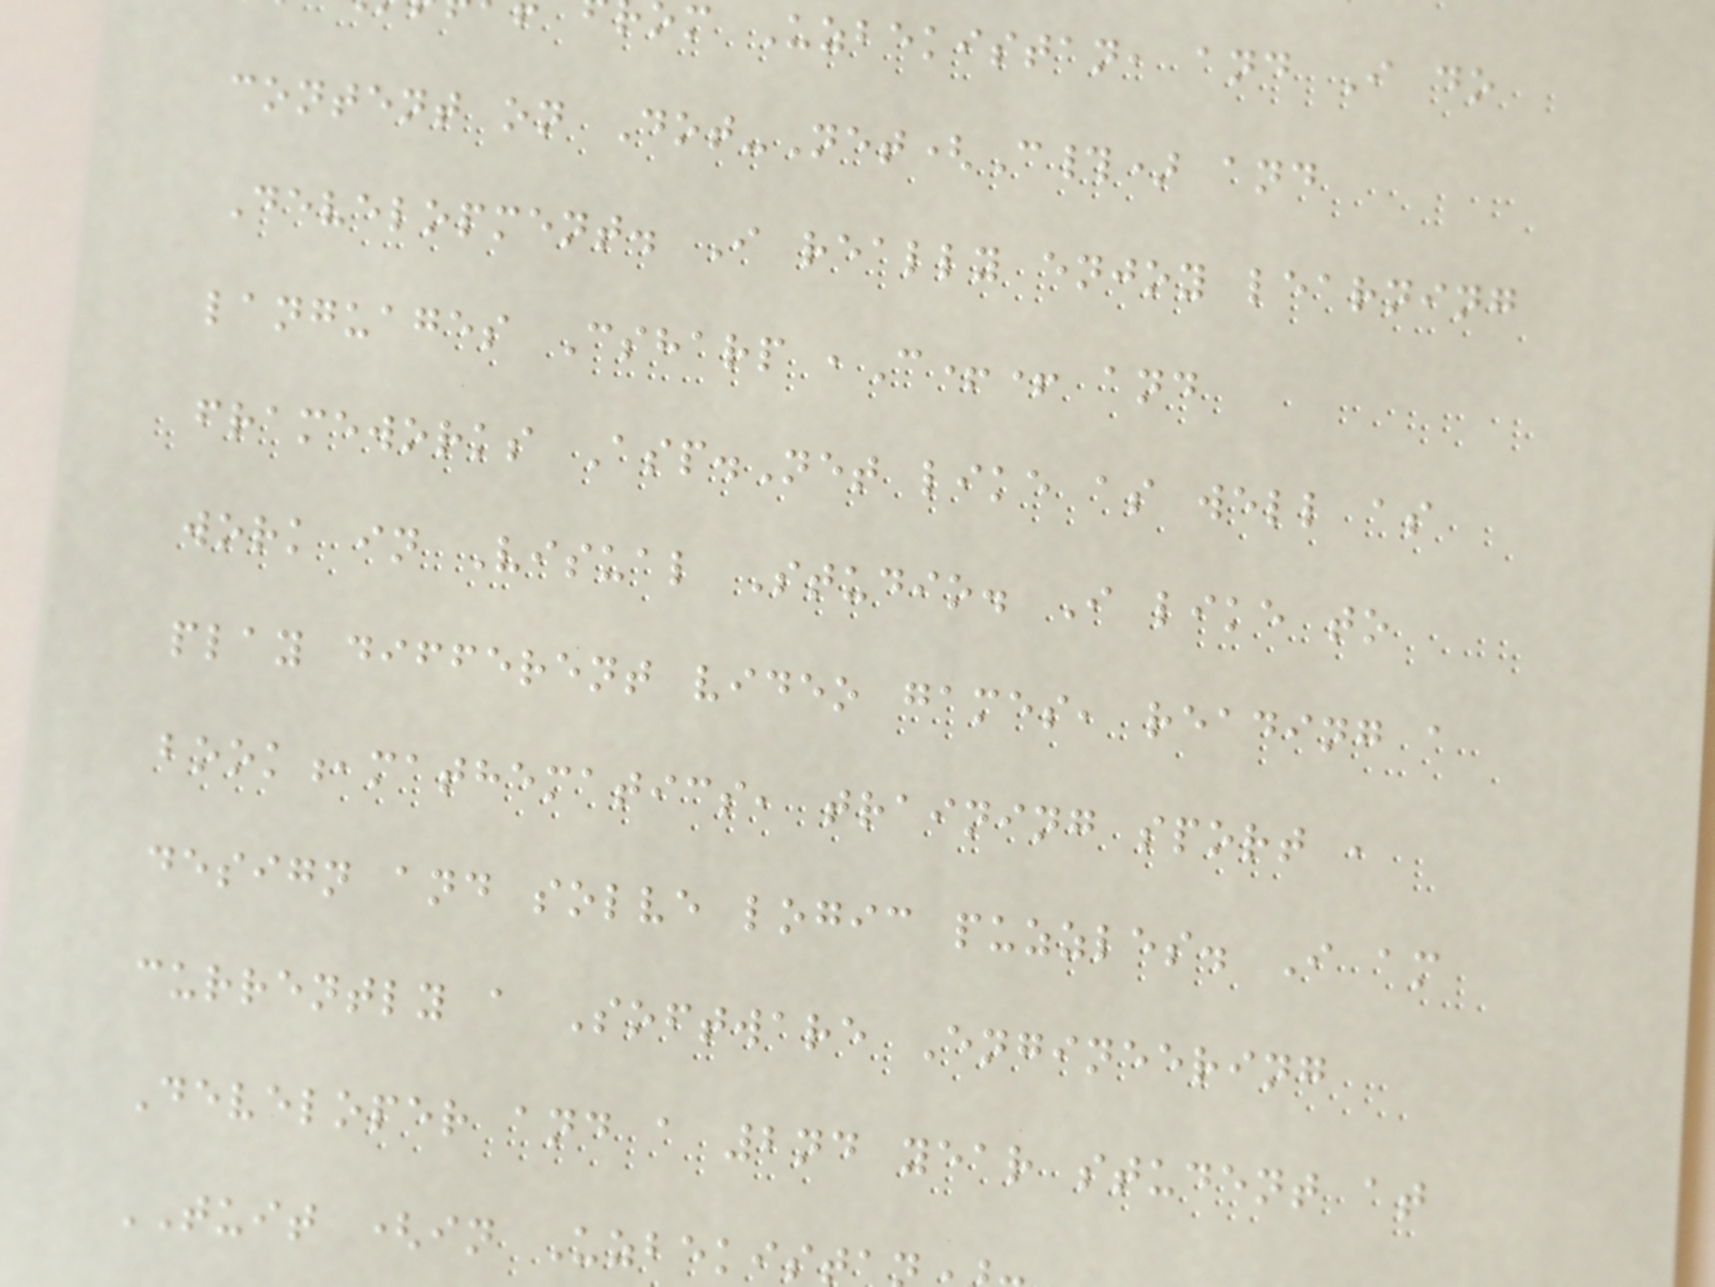om Uzbekistan, and I do
content on Dot-Net(C#) and
Development. I really enjoy learning
languages Csharp ,C++ and
frameworks Asp.Net like as well as
work in Visual Studio. I like to
play different video games, reading a
book,mathematics, training sport ,
design and solve logic puzzles. I am
currently a Software Engineering
Developer and a 2nd year student at
TUIT (in Uzbekist
